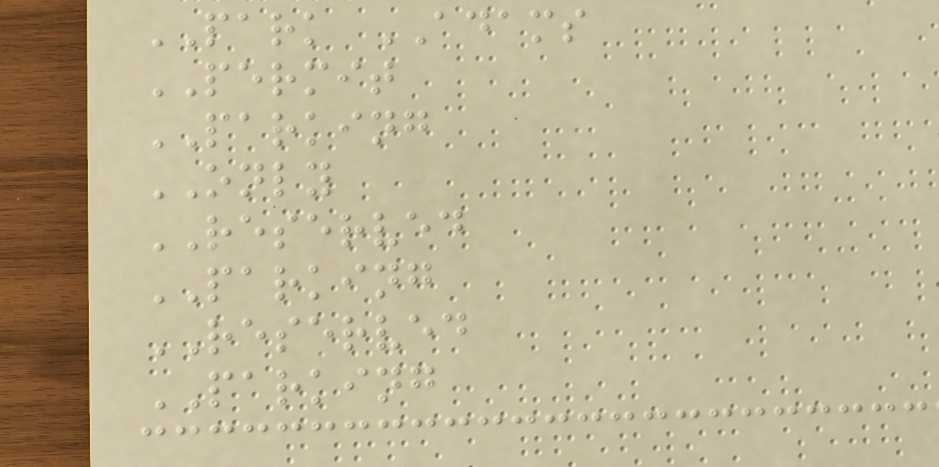PARK ADAMS
PERMIT
PARKING
ONLY
RESERVED
PARKING
RESERVED
PARKING
